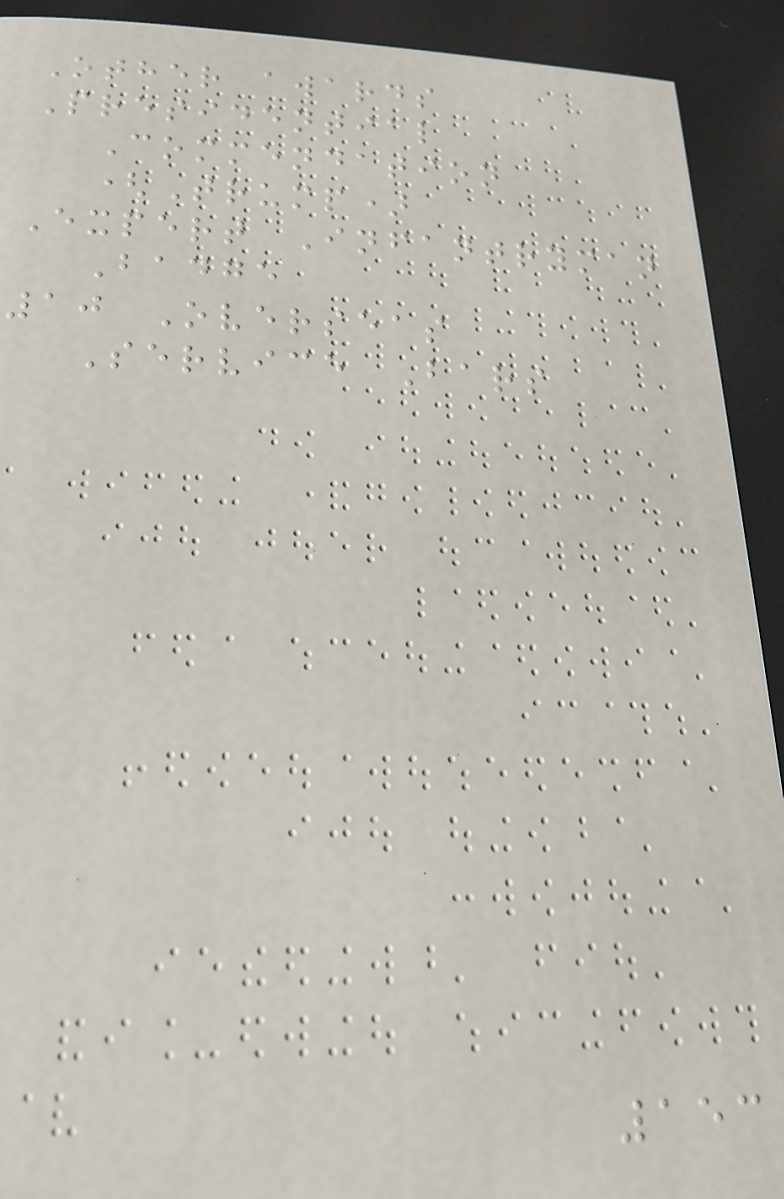Other awards
Presidential
Commendation
(Trump)
Expert Infantryman
Badge
10 Overseas
Service Bars
153
